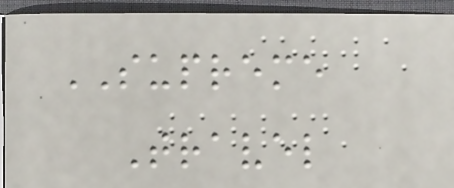SUPREME
Travel
